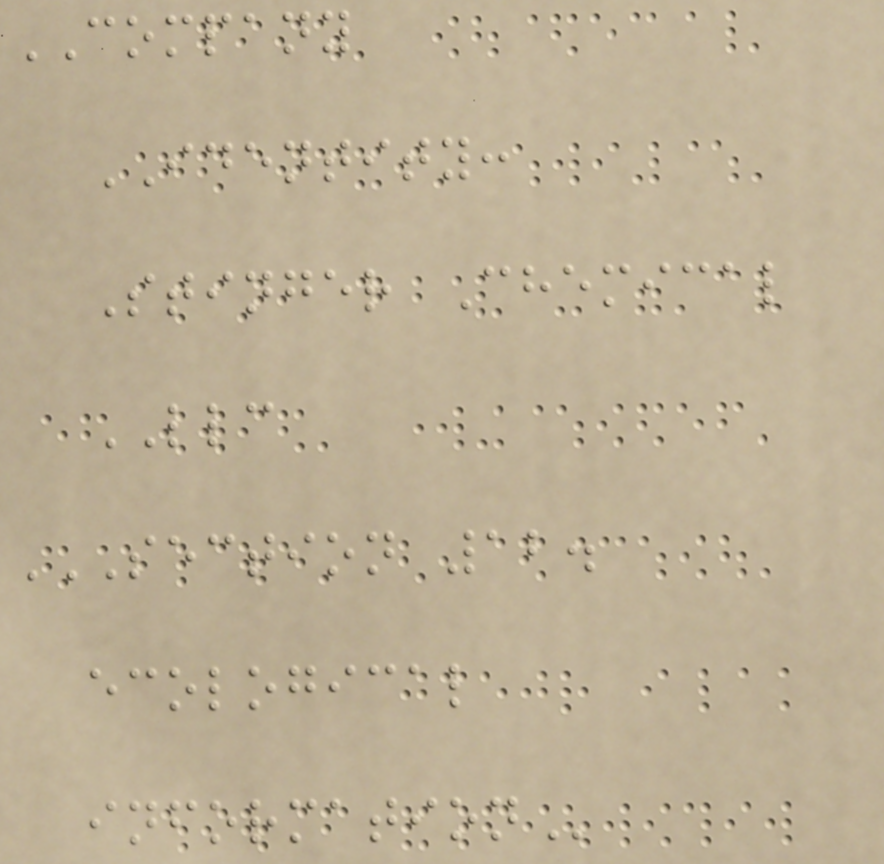COMPANY
IDENTITY:
Stinger Chemical
LLC
SECTION 12.
ECOLOGICAL
INFORMATION
